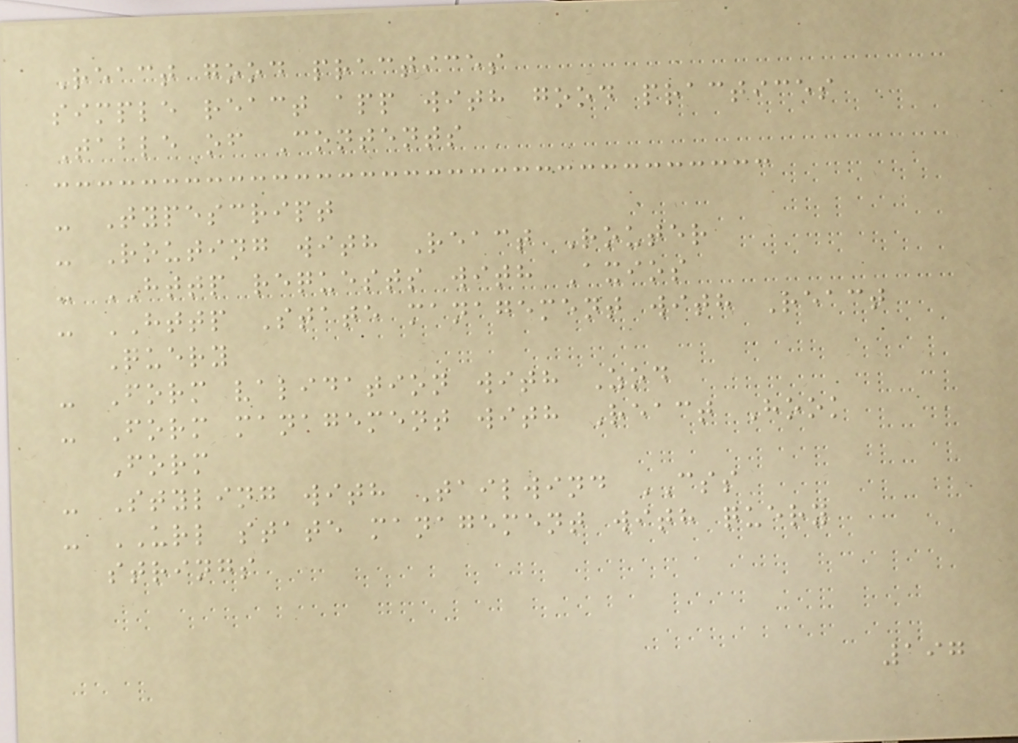React good practices
simple react app with good practices
Table of Contents
- Typescript
- Routing with React Router
- HTTP requests with Axios
- HTTP State management with React
Query
- Form validation with Zod
- Form management with React Hook
Form
- Styling with Tailwind CSS
- URL state management with query
strings
197
